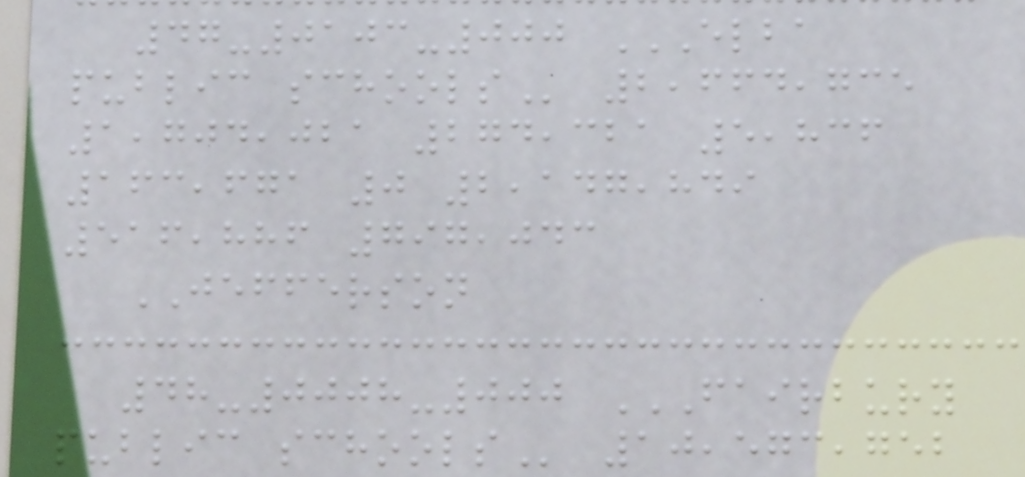47-0103-000 ELBA
PUBLIC SCHOOLS 2,664,735
1,704,021 274,321 5,836
163,671 0 2,147,849
516,886 797,043
JEFFERSON
48-0008-000 FAIRBURY
PUBLIC SCHOOLS 10,573,752
